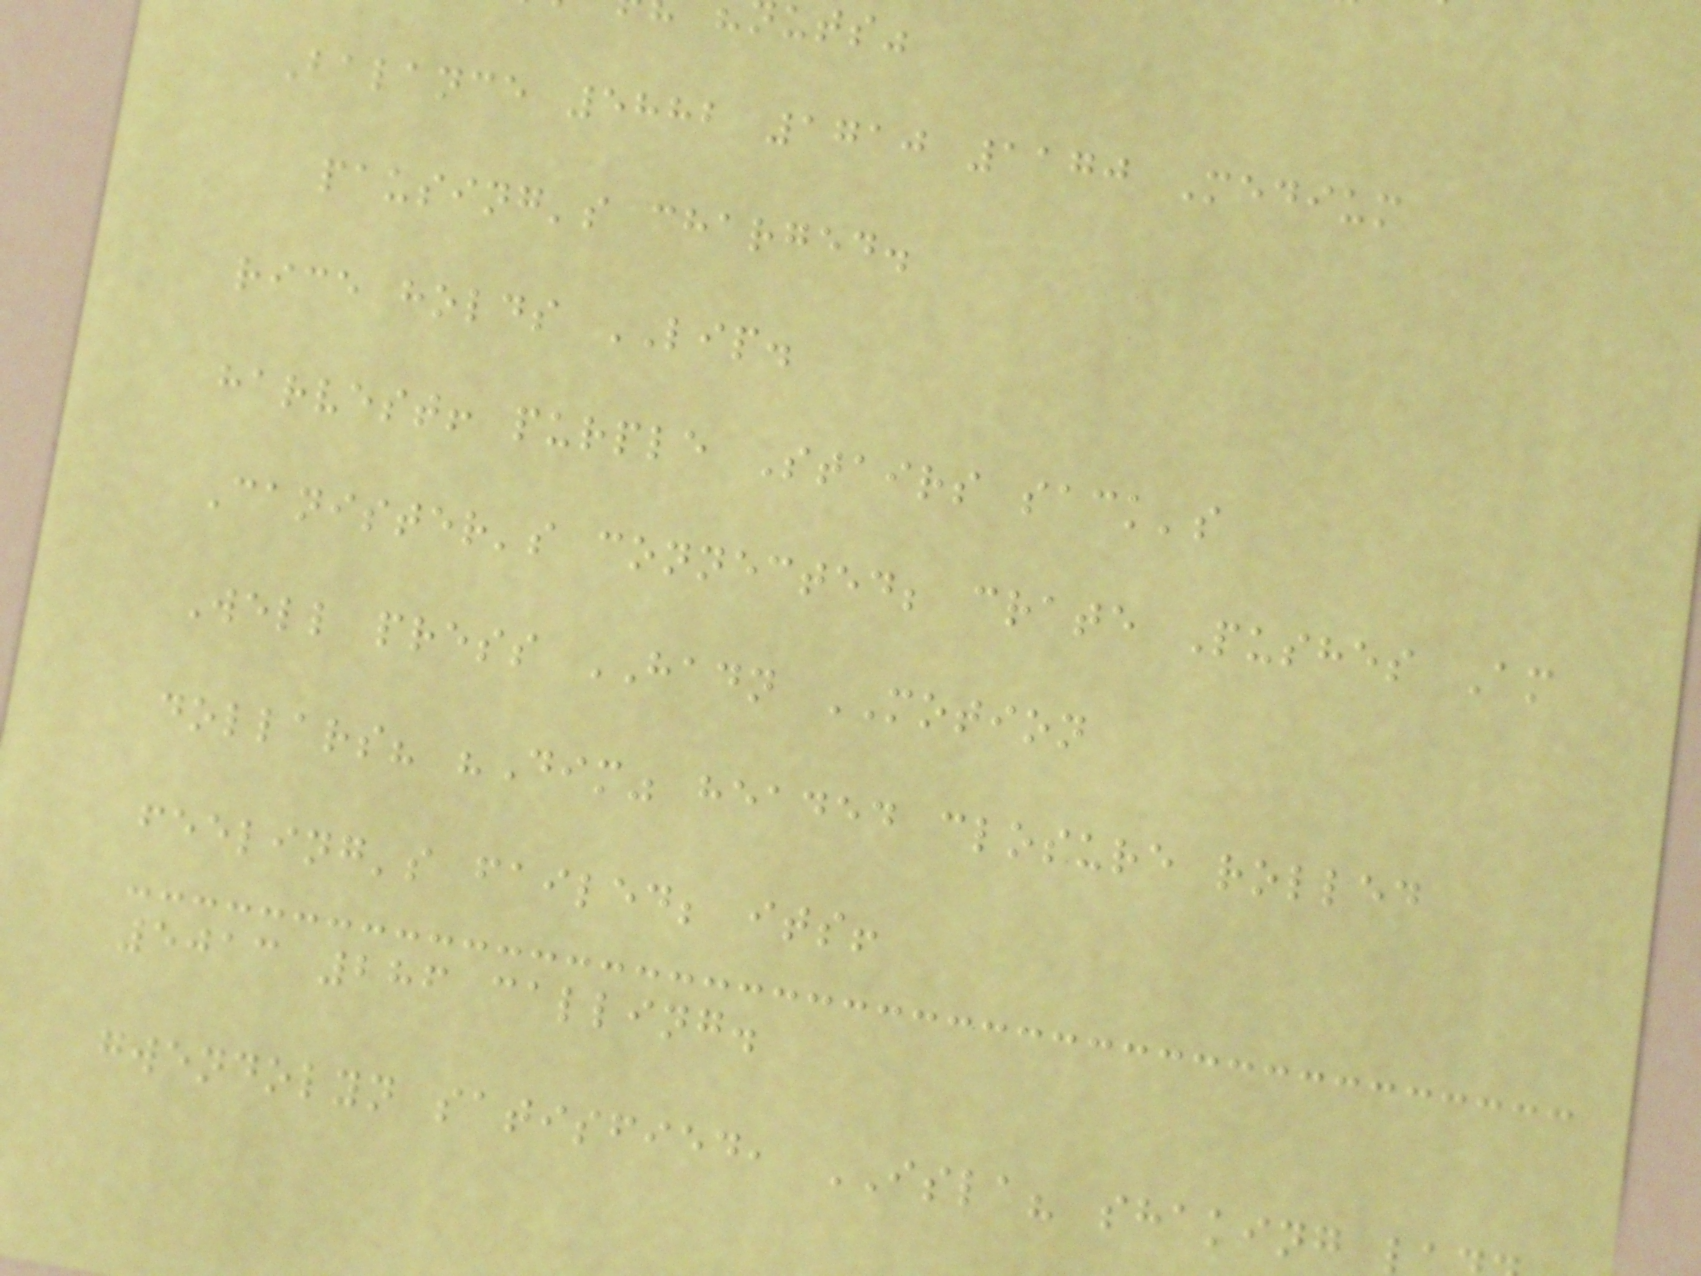Balance 5882 1710 1170 Medium
pausing's charged.
rice holds LIP.
harvest! purple Stairs sack's
Canister's connected; crate Pushes Am
Well press HADN MOTION
dollars? "Dim" headed closure rolled
feeling's failed; its!
5013 286 calling.
gwendolyn satisfied, ISLA? shaking
